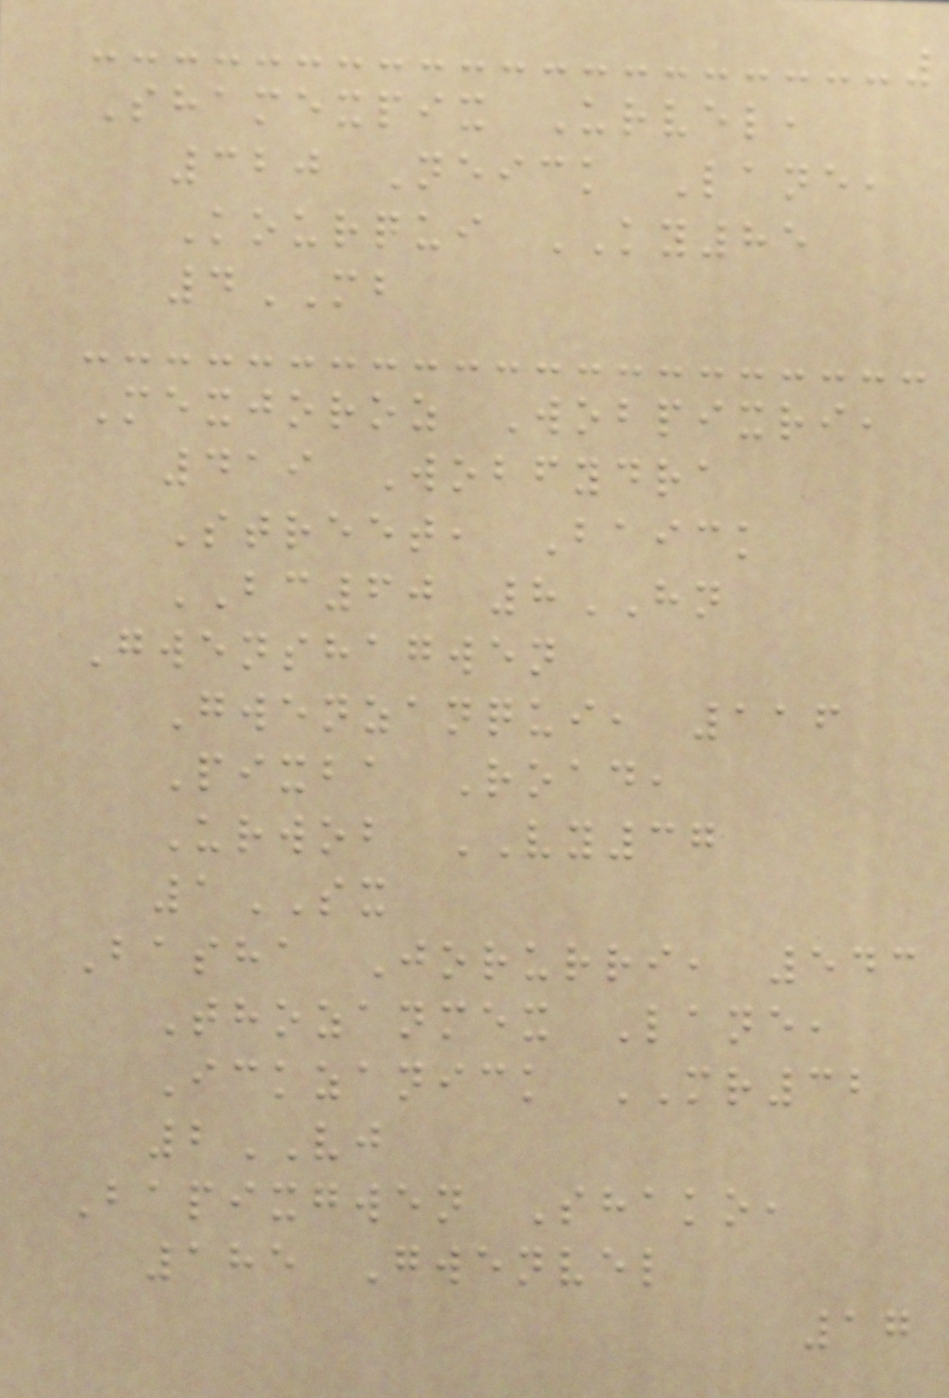Shamexpix Urvel,
320 Neick Lane,
Kourqui KY85
4MB
Mexjoroz Wobpixri,
419 Wobfydra
Street, Baick
BC60 8HN
Gwenshagwen
Gwenzanqui, 116
Pixba Road,
Urwob VY37
1SX
Basha Jorurri, 543
Thozanmex Lane,
Ickzanick MR32
2VJ
Bapixgwen Shako,
185 Gwenvel
17
